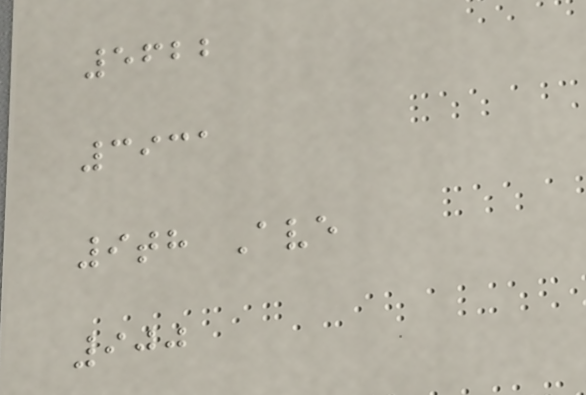5622
3931
9th Ave
900
